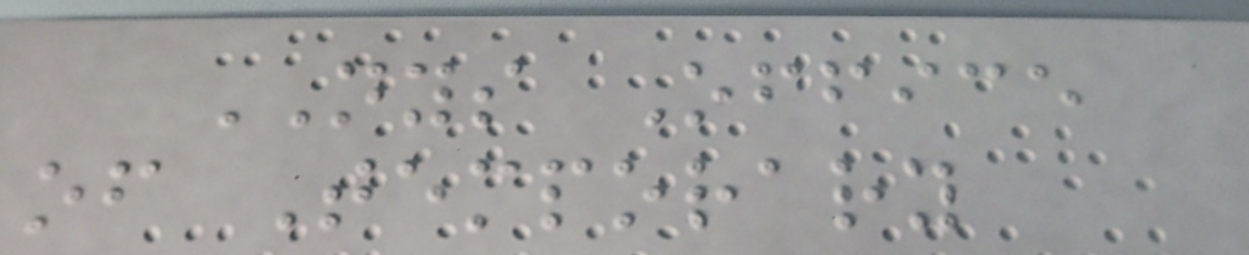NYS Office
of Temporary
